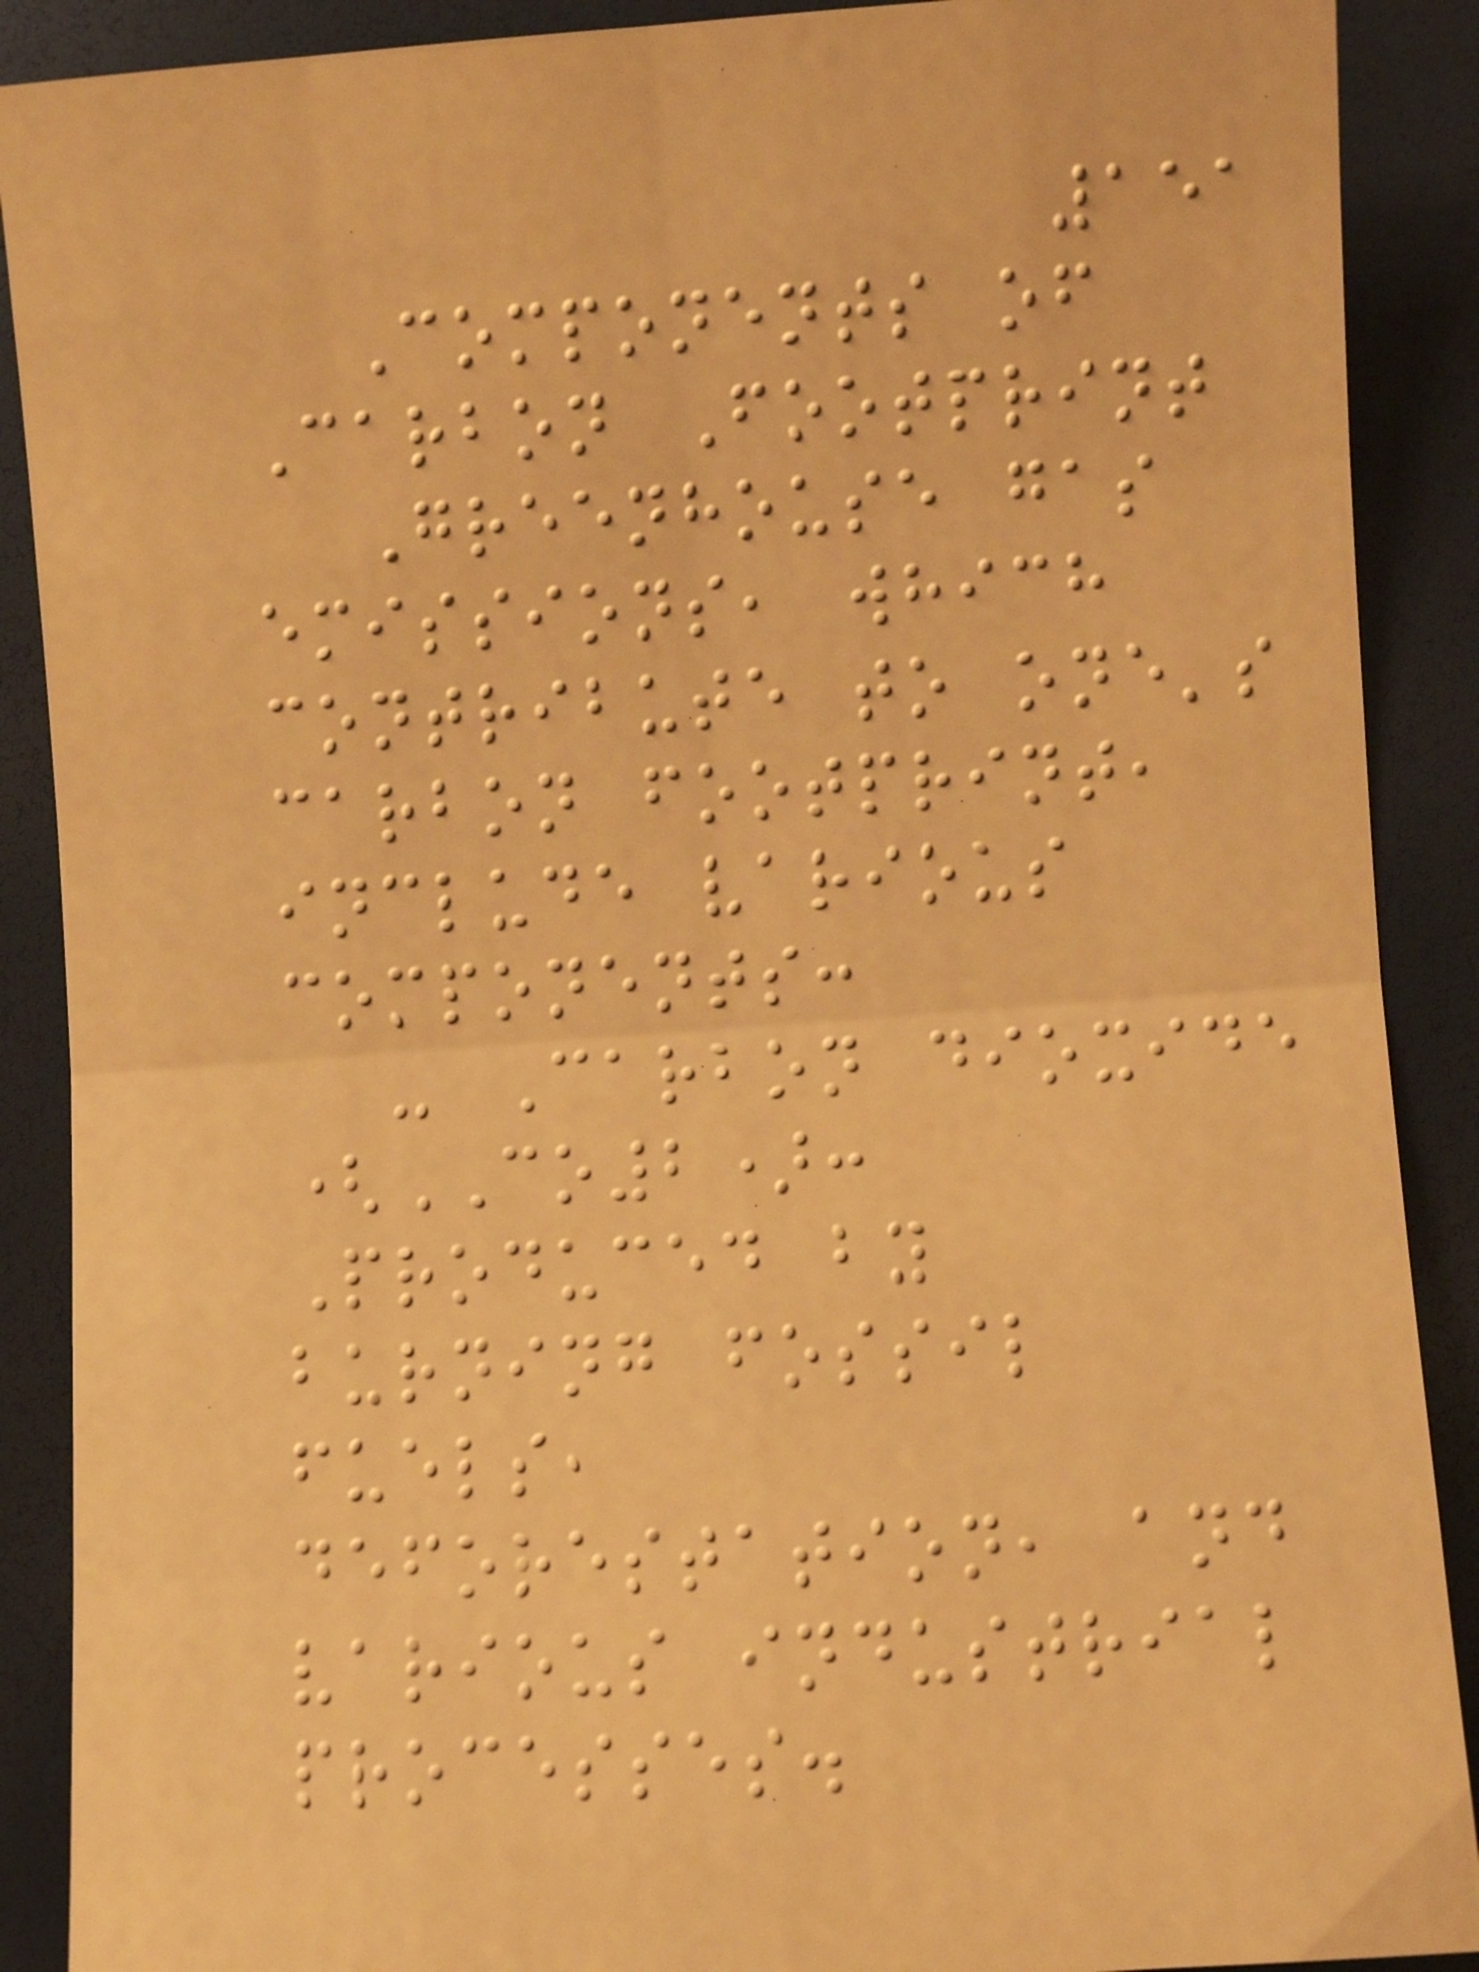151
Components of
Carbon Footprint
Greenhouse gas
emissions, which
contribute to one's
carbon footprint,
include various
components:
- Carbon dioxide
(CO2):
Produced by
burning fossil
fuels,
deforestation, and
various industrial
processes.
